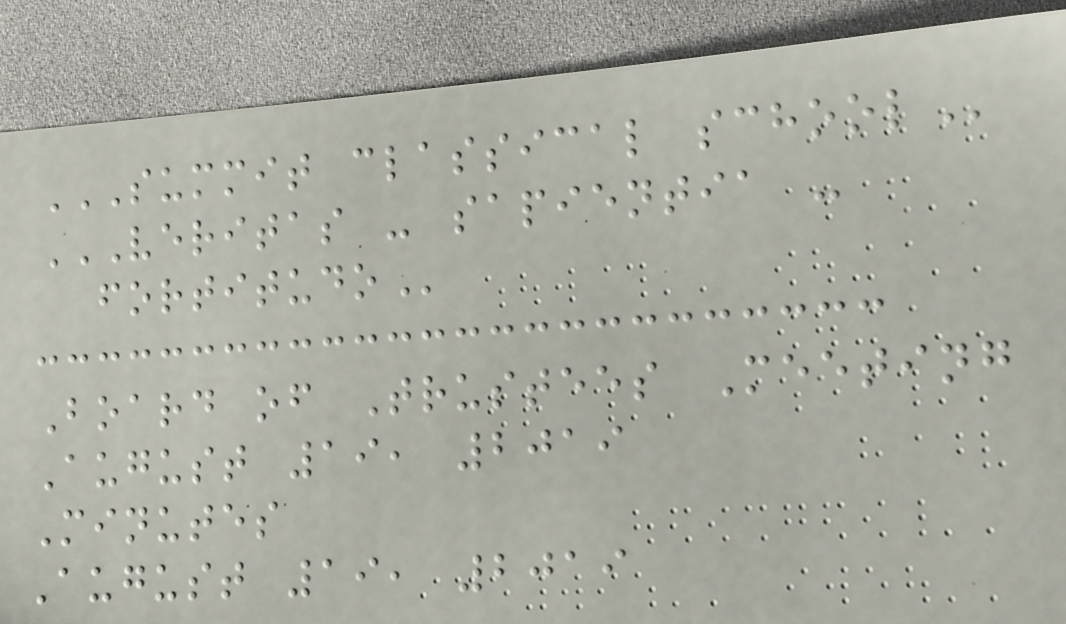SUMMIT CLASSICAL SCHOOL
VERITAS - SAPIENTIA -
FORTITUDO
Board of Trustees Meeting
August 19, 2019
Minutes
August 19, 2019
